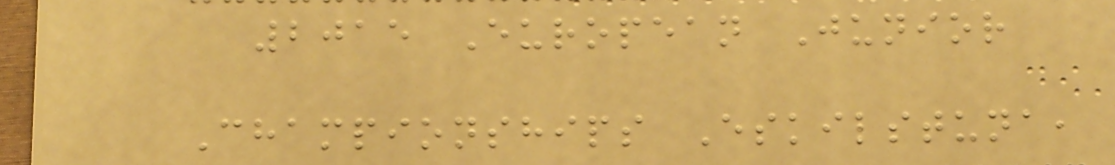2015 European Junior
Championships Eskilstuna,
